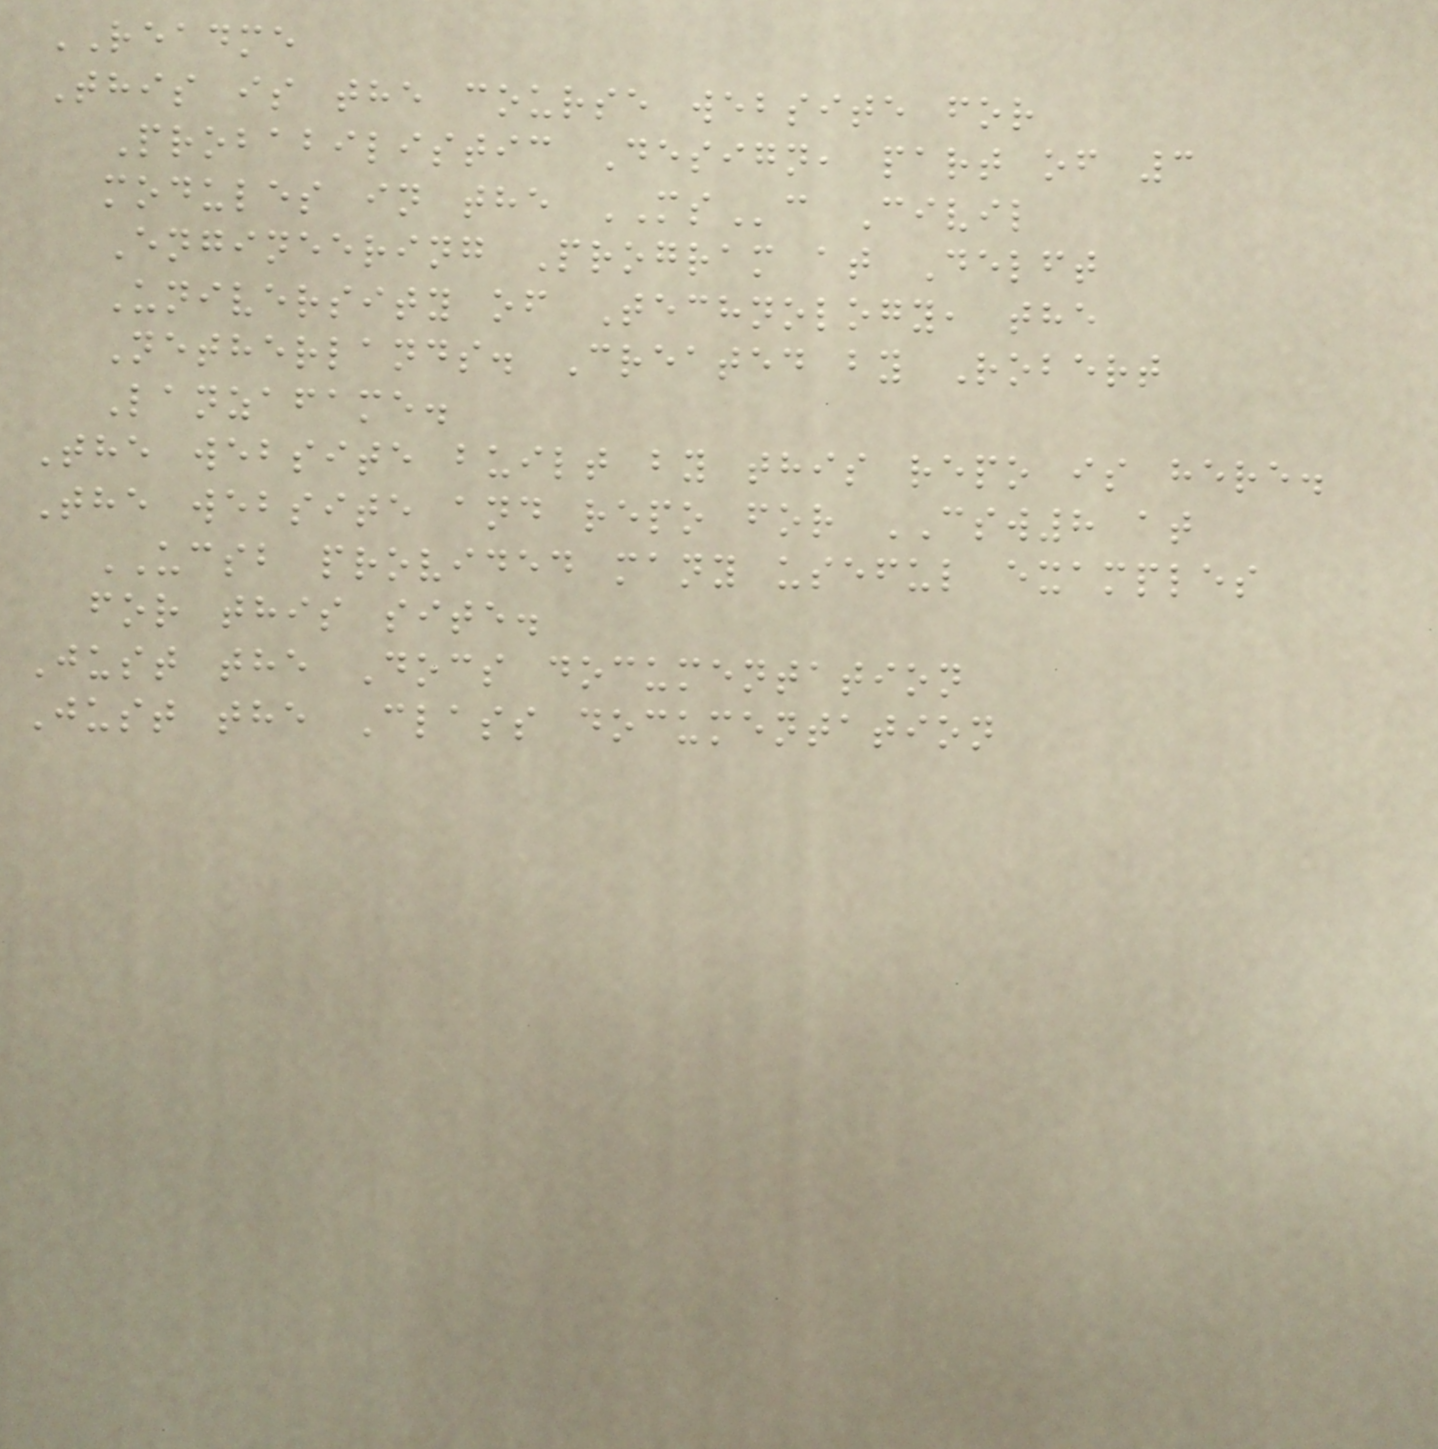README
This is the course website for
Probabilistic Design, part of 3
modules in the MSc Civil
Engineering Program at Delft
University of Technology, the
Netherlands. Created by Robert
Lanzafame.
The website built by this repo is here.
The website and repo for CSW8 at
UCSB provided many useful examples
for this site.
Just the Docs documentation
Just the Class documentation
